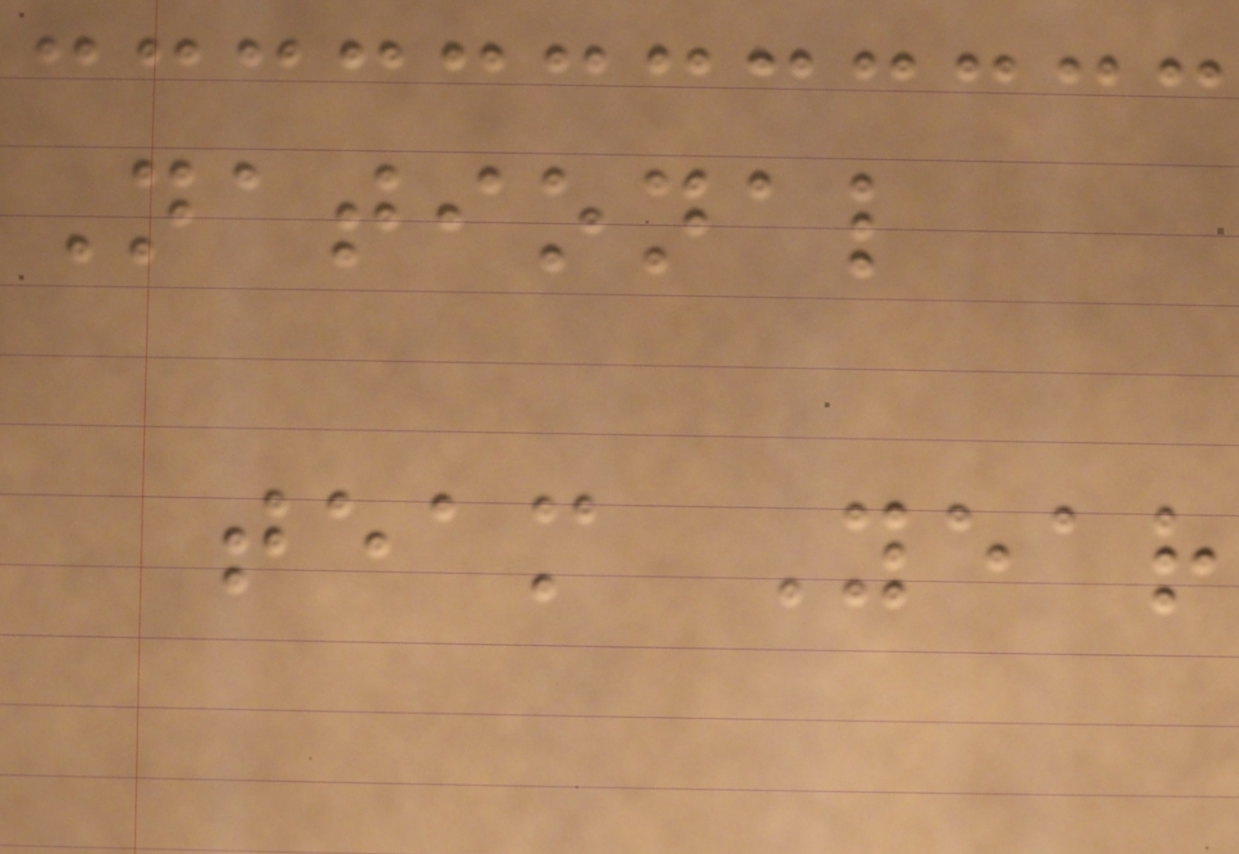National
team Year
